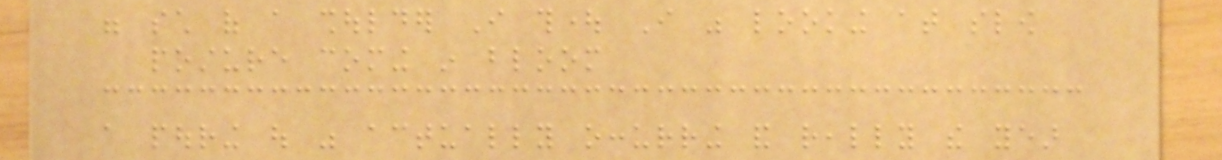were such of a shoulder I thought I was looking at slow
posture coming in bloom
a pouring out was actually occurring and really the year
